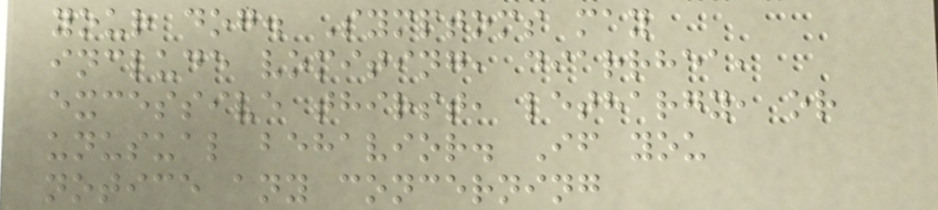your dog. Symptoms may
include vomiting, diarrhea,
excessive thirst, lethargy, or
unusual behavior. If you
notice any concerning
